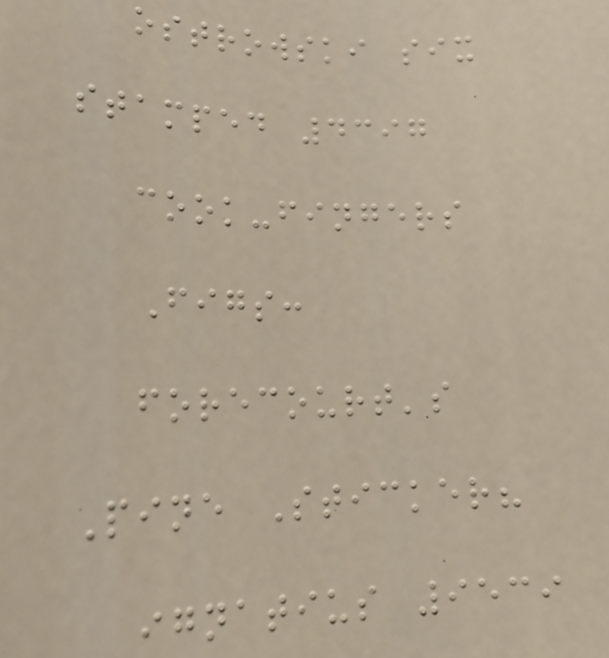ostrowski six
stamped 4397
cook-fingers
Figs:
forecourt's
Pine Sticker?
ignatius 9539
